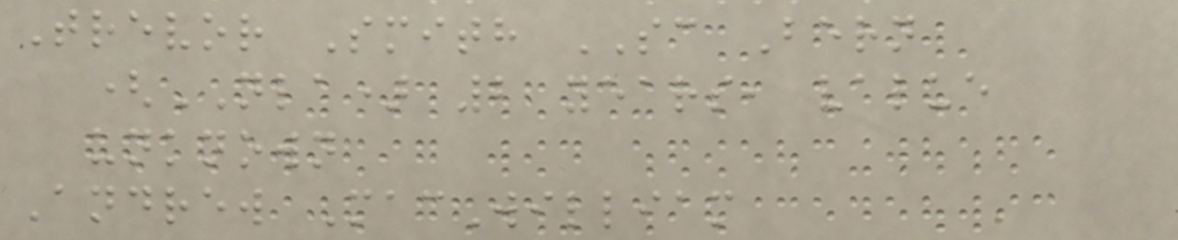Trevor Smith SC Bern
(NLA) 2 years, value
unknown
Andrew MacWilliam
